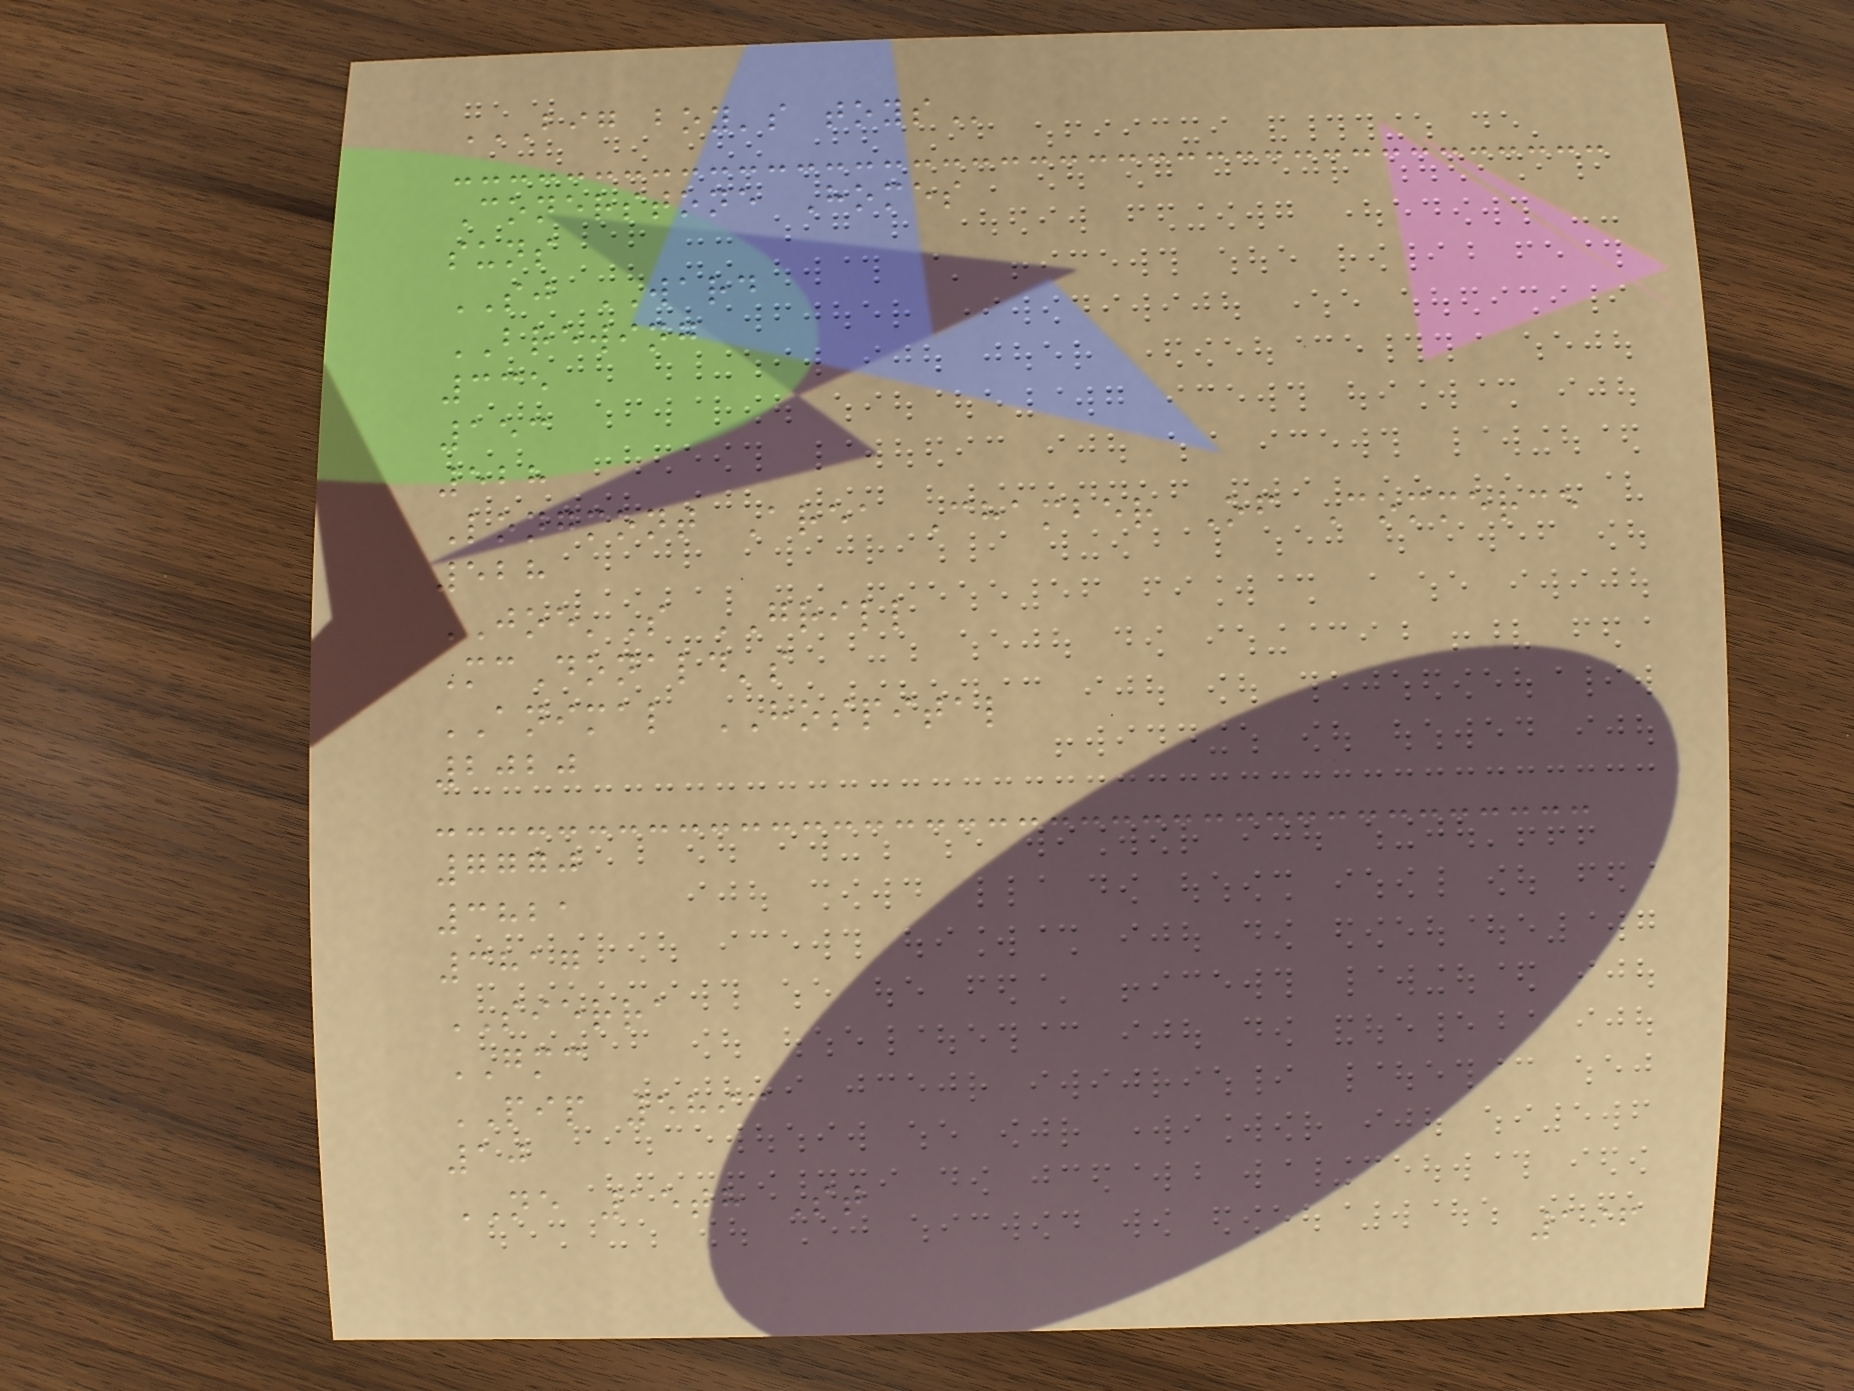BIG BOY'S TOYS
Conerstone Homes
suns
SJ WARD
BREWING
335
153
528
Longmont Area Chamber Of Commerce
528
JOE'S GRILL
McDonald's
ANIMAL HOSPITAL
2020
7770
3821
3817
SIERRA
GMC
PIP 5893
10
NE 15th St
196
